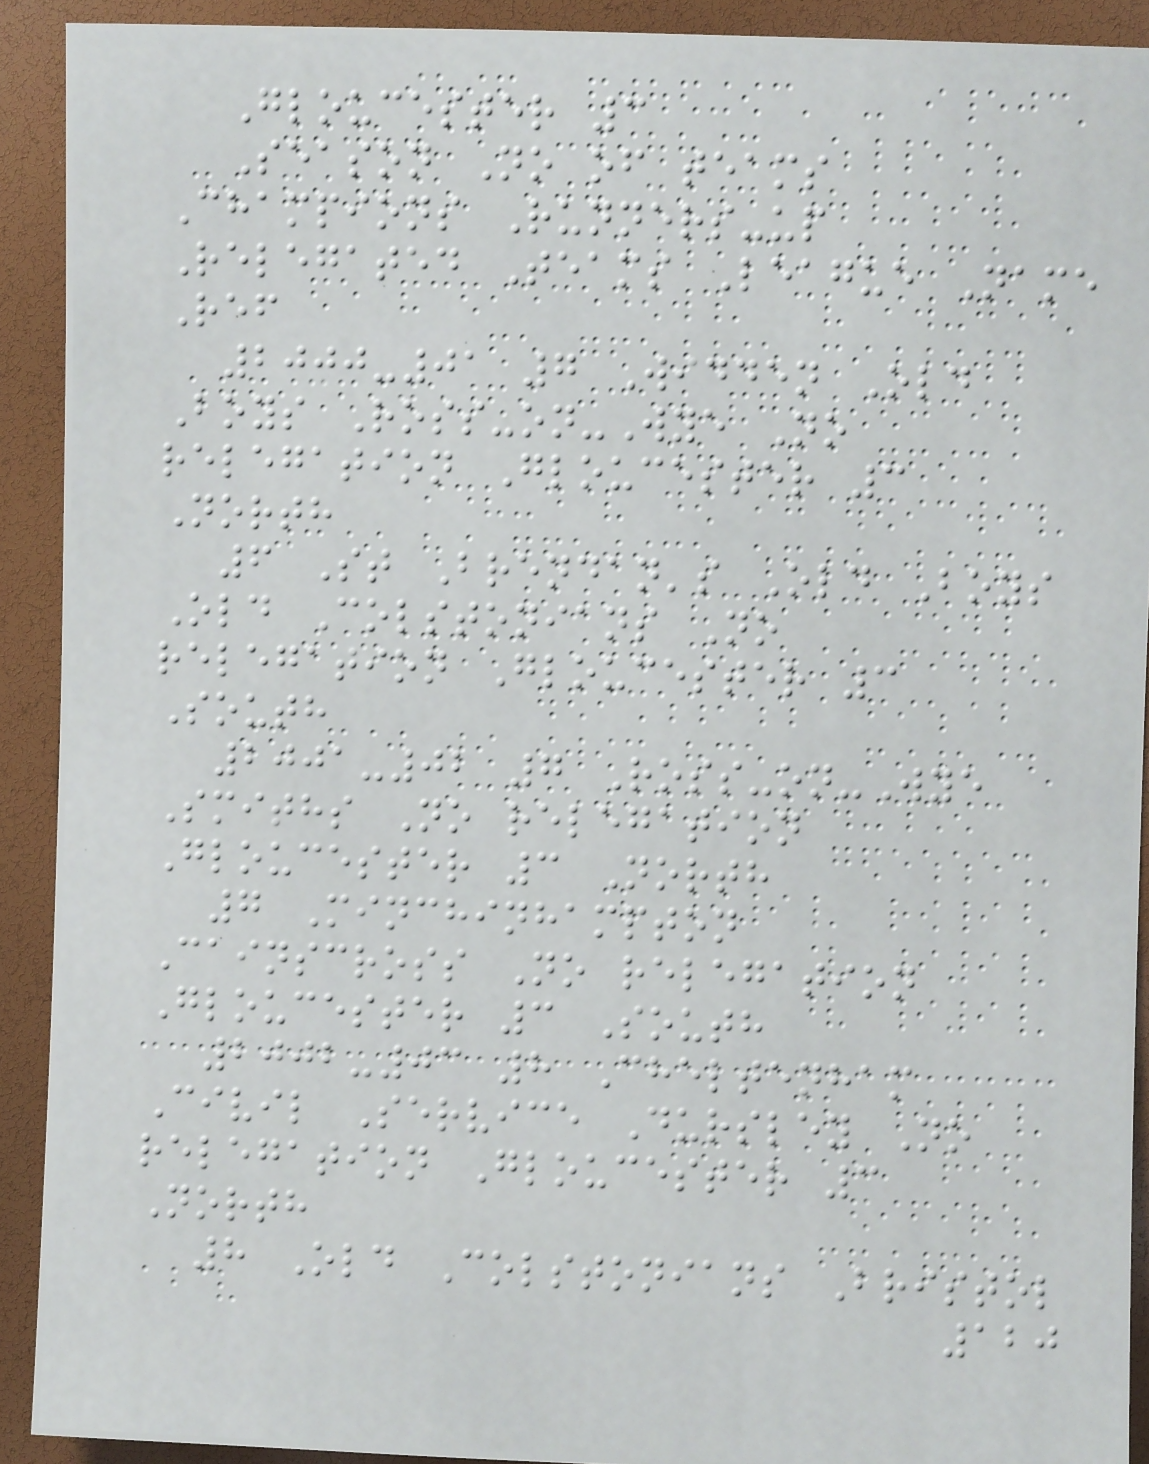Gloucester 3
Season No of teams
Champions Runners-up
Relegated Teams League Name
Ref
2000-01 7 Widden Old
Boys Ross-on-Wye No
relegation Gloucester 3
North
6 St Brendan's Old Boys
Old Colstonians No
relegation Gloucester 3
South
2001-02 7 Ross-on-Wye
Smiths No relegation
Gloucester 3 North
7 Minchinhampton
Cainscross No relegation
Gloucester 3 South
2002-03 8 Cheltenham
Civil Service Dursley No
relegation Gloucester 3
North
8 Old Colstonians Bristol
120
